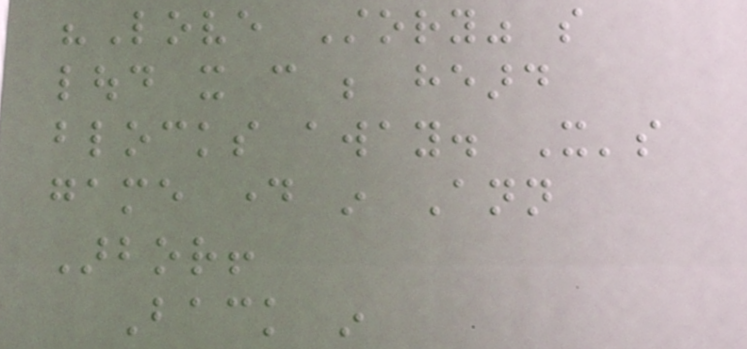"Love Story" so
loud it can be heard
blocks away. It's
game day in Ann
Arbor!
Back in
